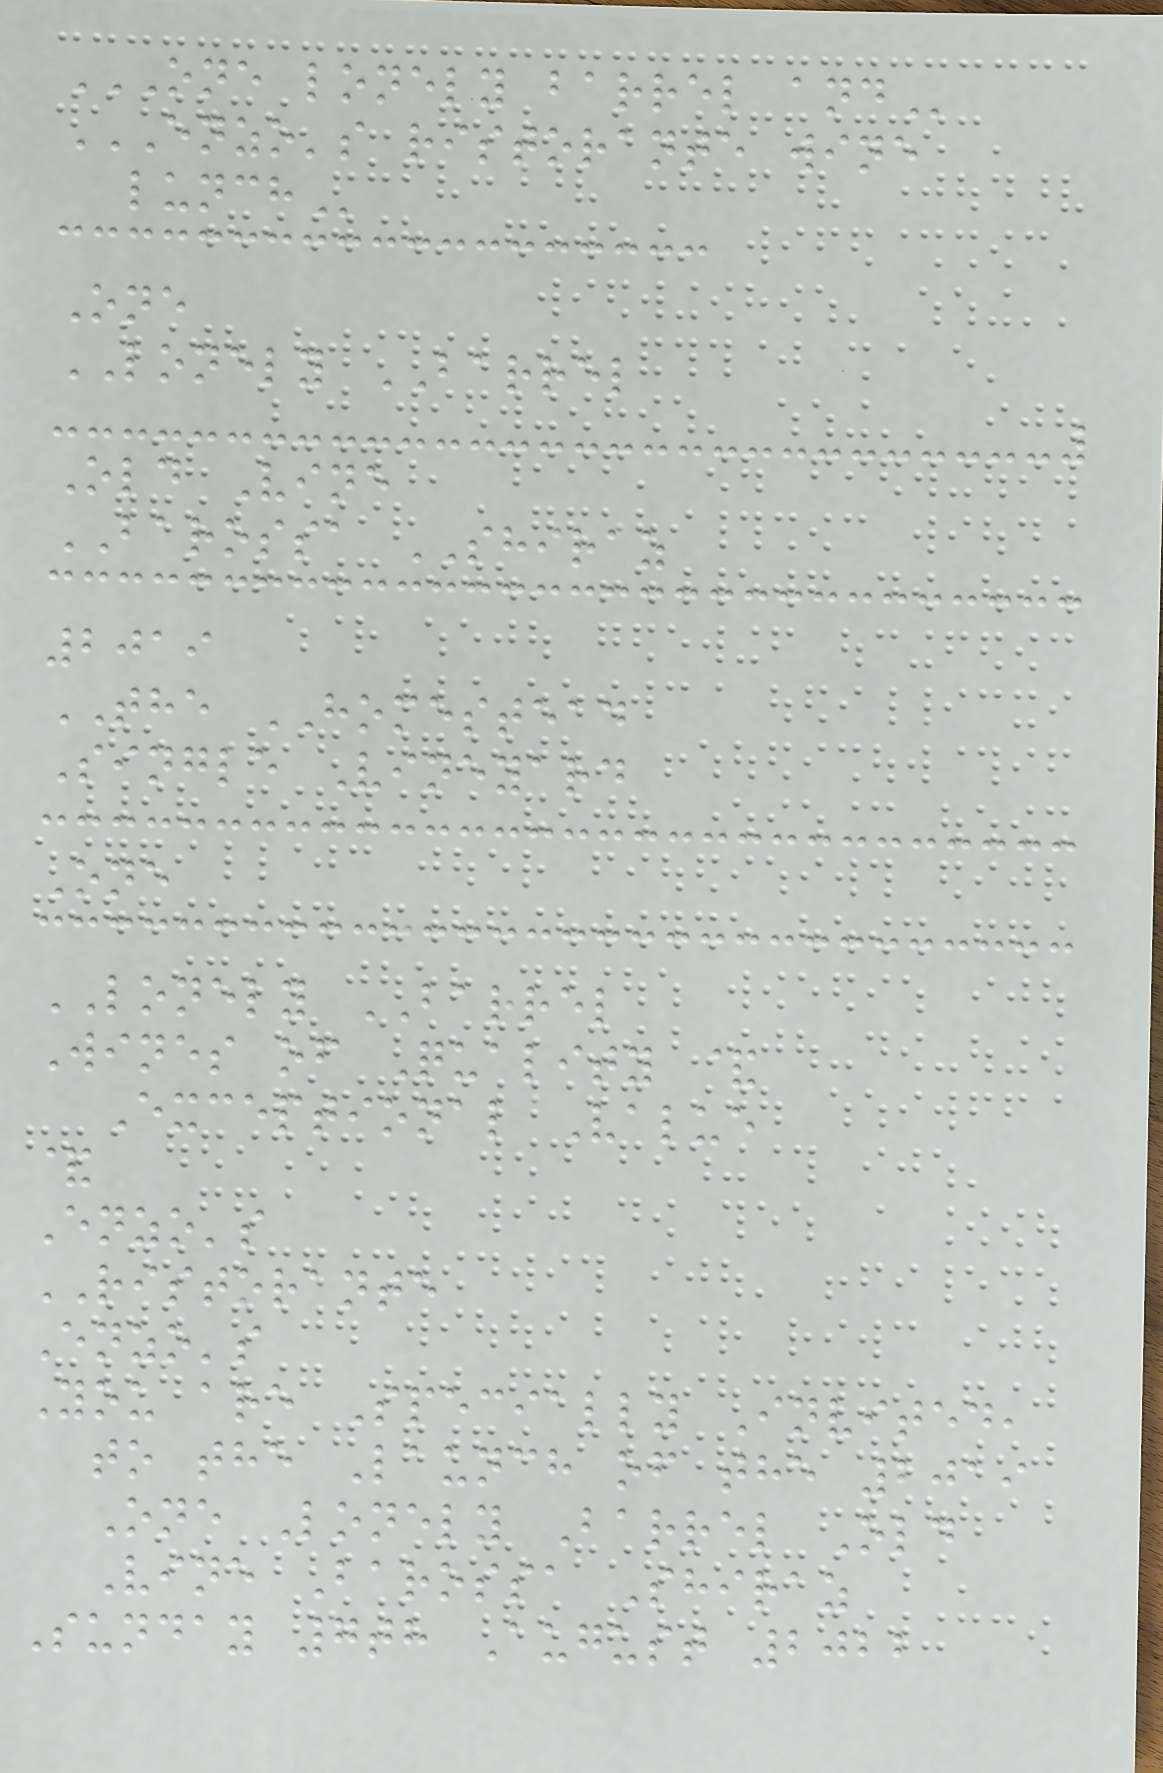ONE LONELY BARREL AND
ENZO'S RISTORANTE WINE
LUNCH
One
LONELY BARREL
Old Vine
BAROSSA SHIRAZ
2019
THE HOMESTEAD
Single Vineyard
One
LONELY BARREL
Wines of Quality &
Exceptional Value
&
Enzo's
RISTORANTE
Enzo's
You are Specially Invited,
to the Launch of the 2019
One Lonely Barrel Old
Vine Barossa Shiraz
Sunday 7th August 2022
